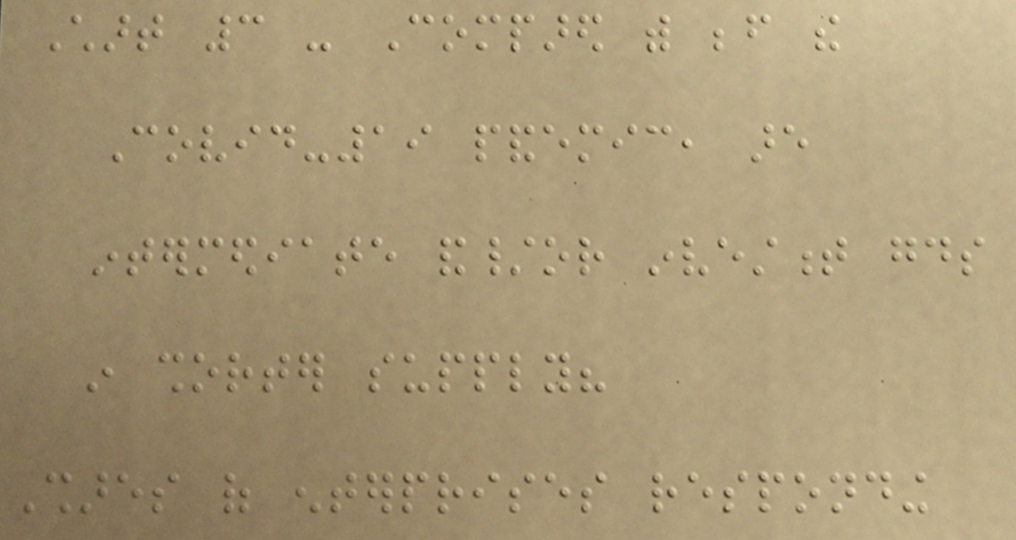Chart 3 - Compared with before the
Covid-19 pandemic, are
intermediate and/or investment goods
in shorter supply?
Shares of enterprises responding
